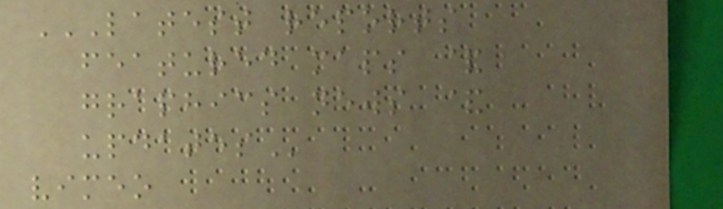LATEST REPORTS
FEATURED MAPS &
GRAPHICS NEWS &
UPDATES
vimeo
